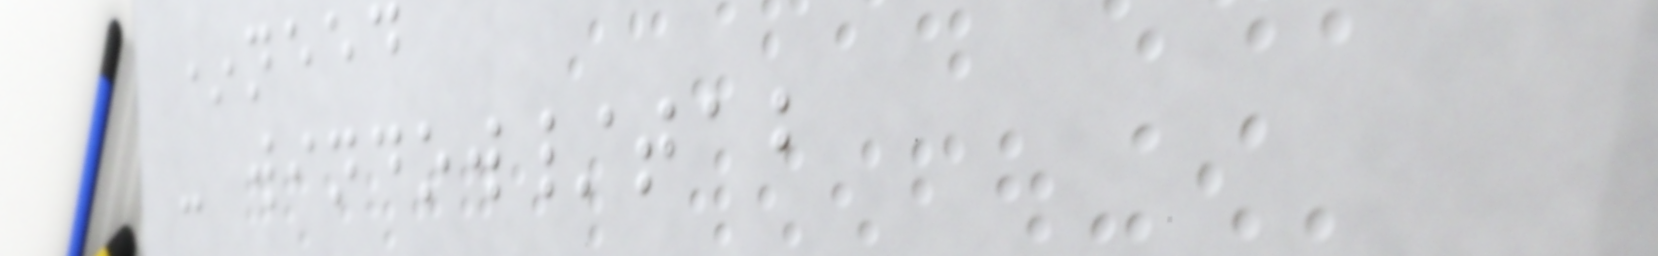*need
- window/tab
